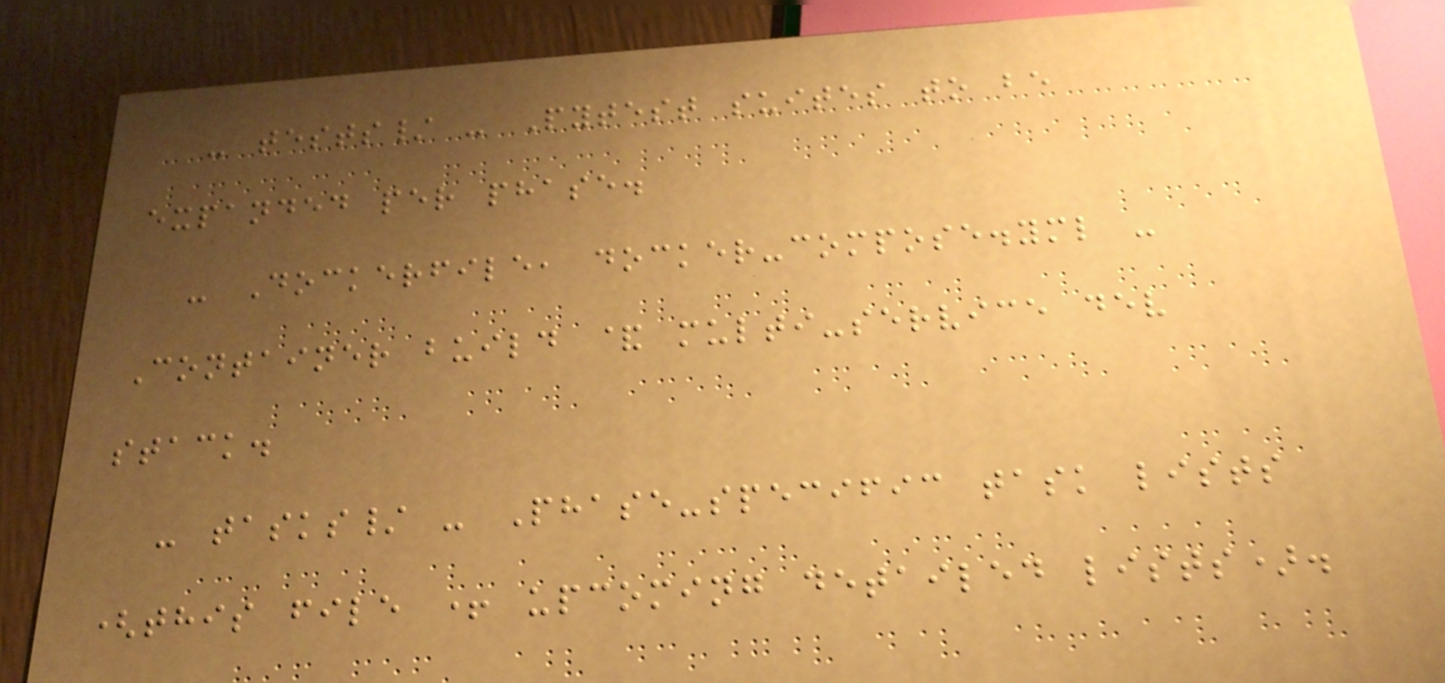- tests/ - Pytest suites to be
expanded per phase.
- Dockerfile, docker-compose.yml -
Container build & multi-service dev
stack.
- tasks/ - Phase-specific task lists
(this file + upcoming detailed lists).
